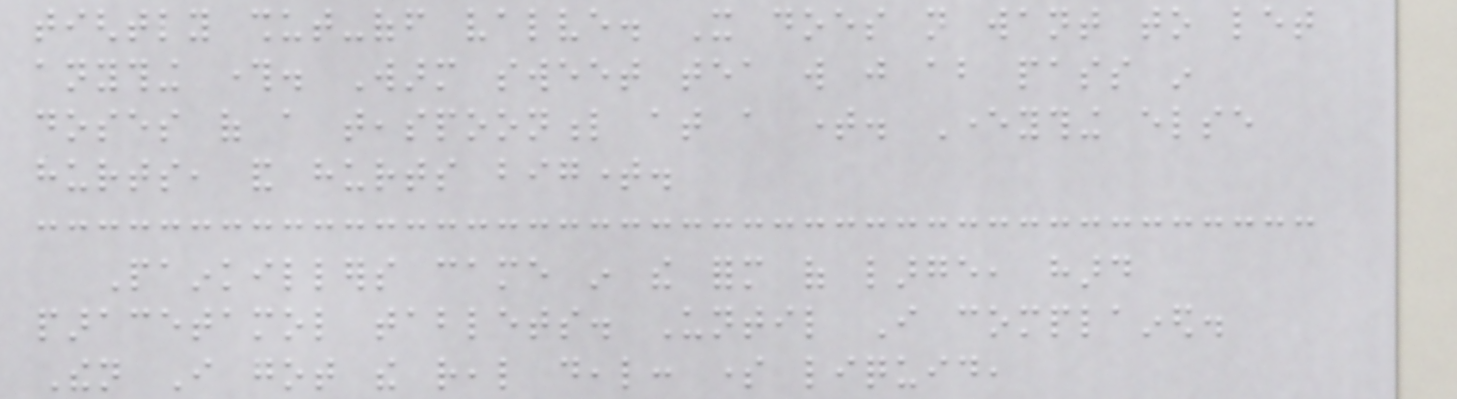tightly shut-off valve. It does not want to let
anything through. Warm sweet tea will just about pass in
doses of a teaspoonful at a time. Everything else
hurts, and hurts bigtime.
Painkillers came in the form of large, hard
paracetamol tablets. Until I complained.
Then I got the real deal: some liquid,
